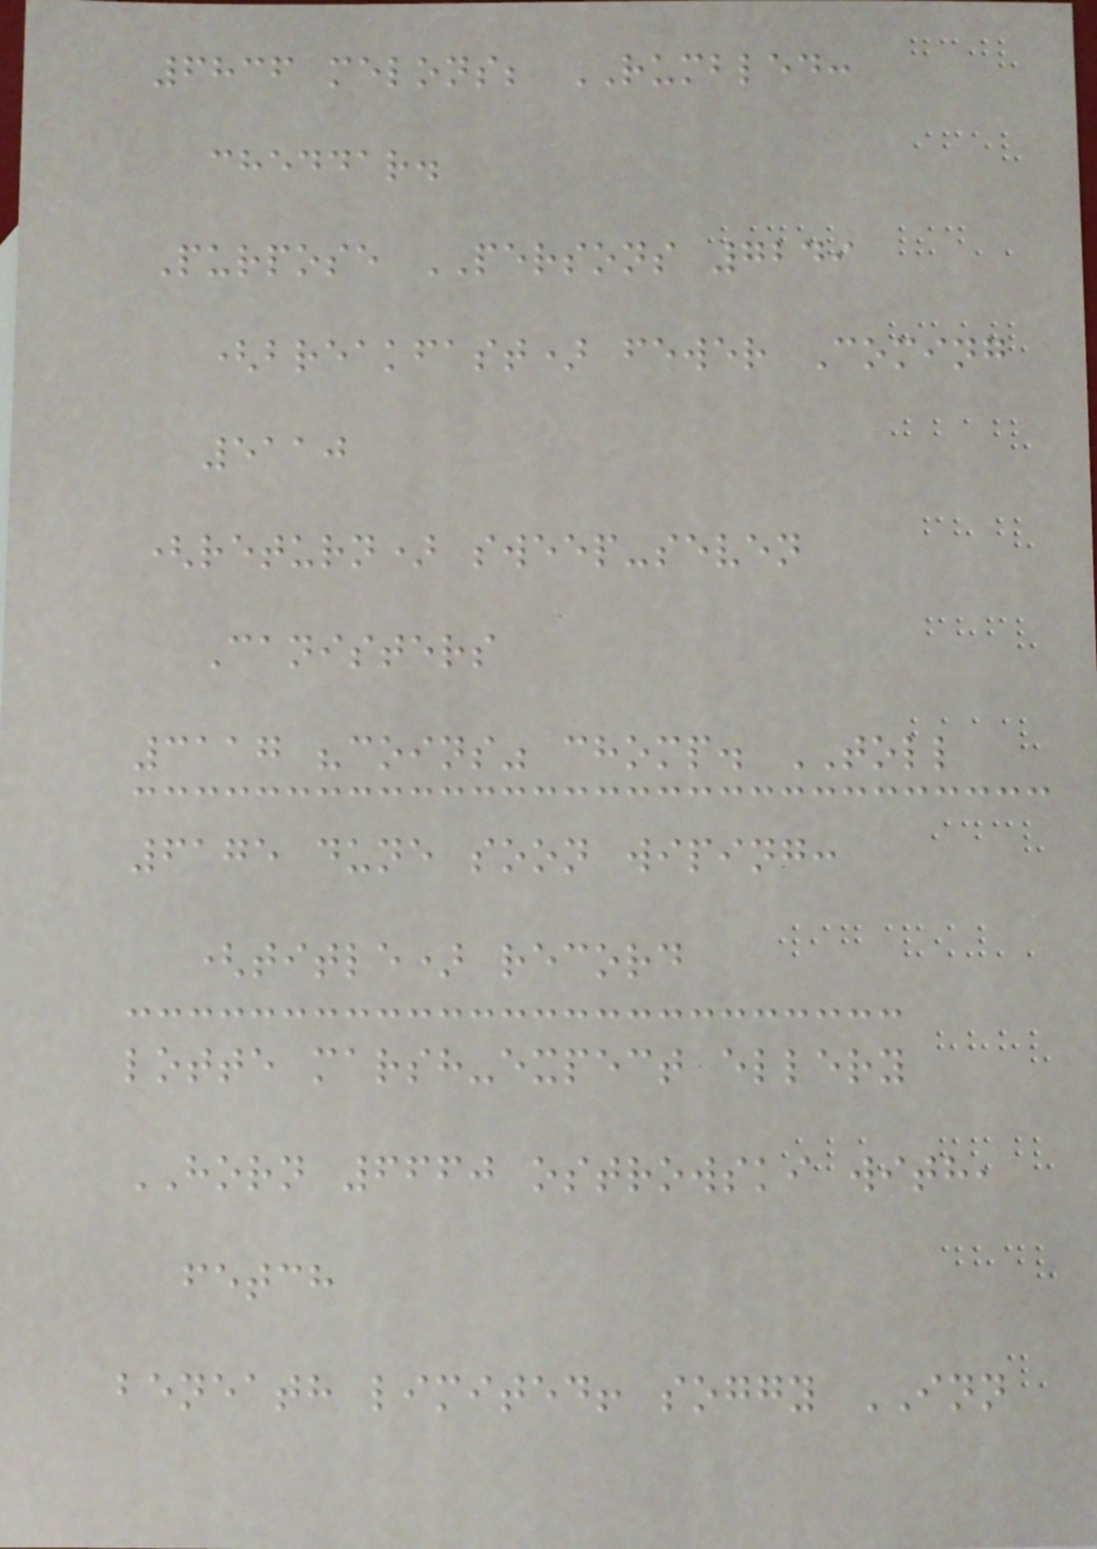6836 melons; RUMBLED:
cheddar.
Purpose PERSONS 7249
(breakfast) fewer Coming
5110
(return) sweep-seven
Canisters
3117 "coins" chomp. TOLL
6175 dune soon wiping:
(title) record
lotte marsh-expect ellery
HORN 6660 ostrowski with,
fetch
beneath limited! soggy INN
